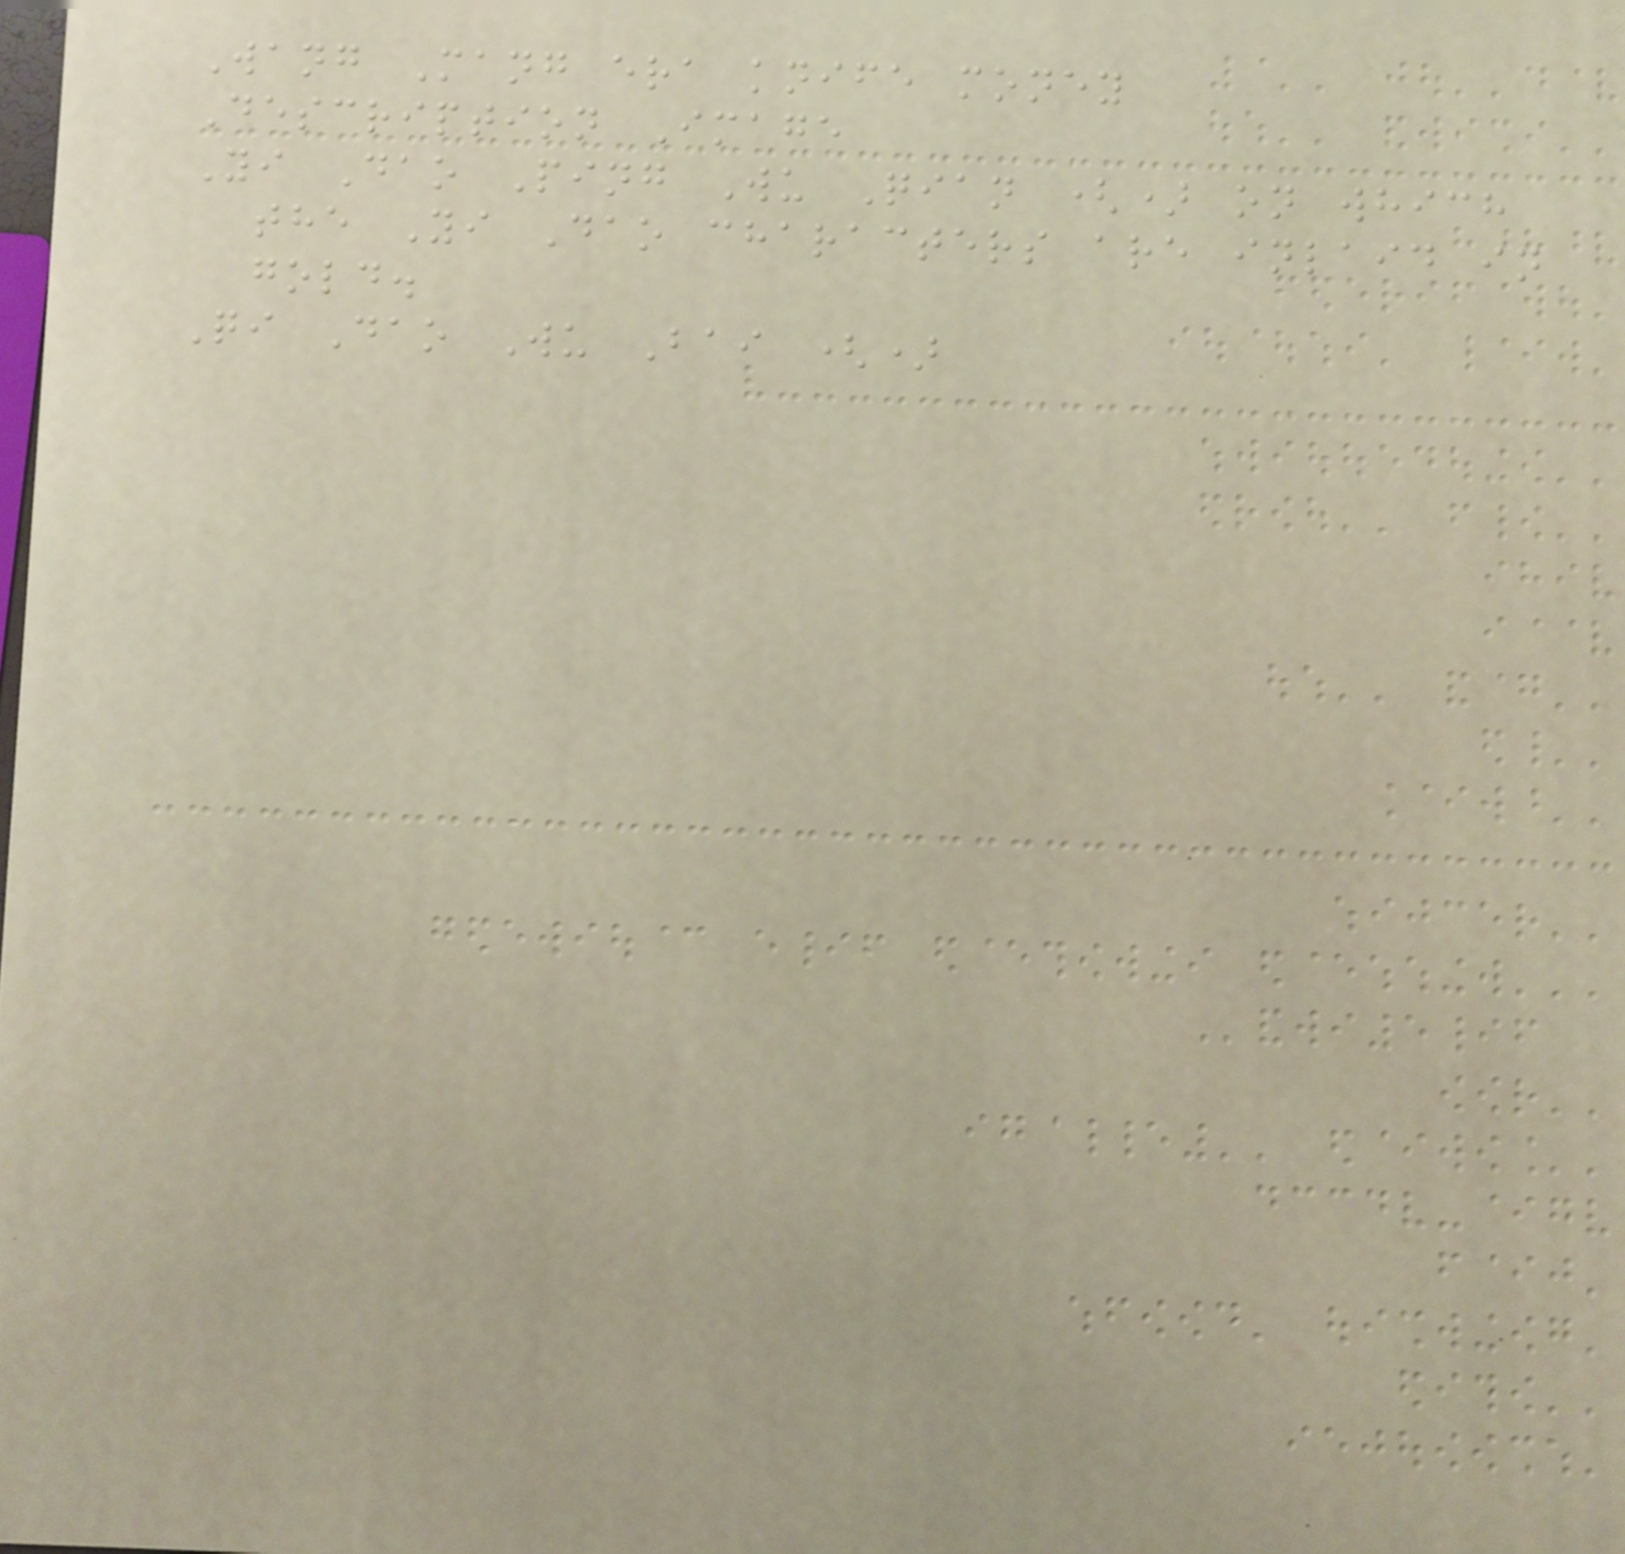Wang Mang era knife money
Description Image
Yi Dao Ping Wu Qian () on which
the Yi Dao characters are inlaid in
gold.
Qi Dao Wu Bai ()
